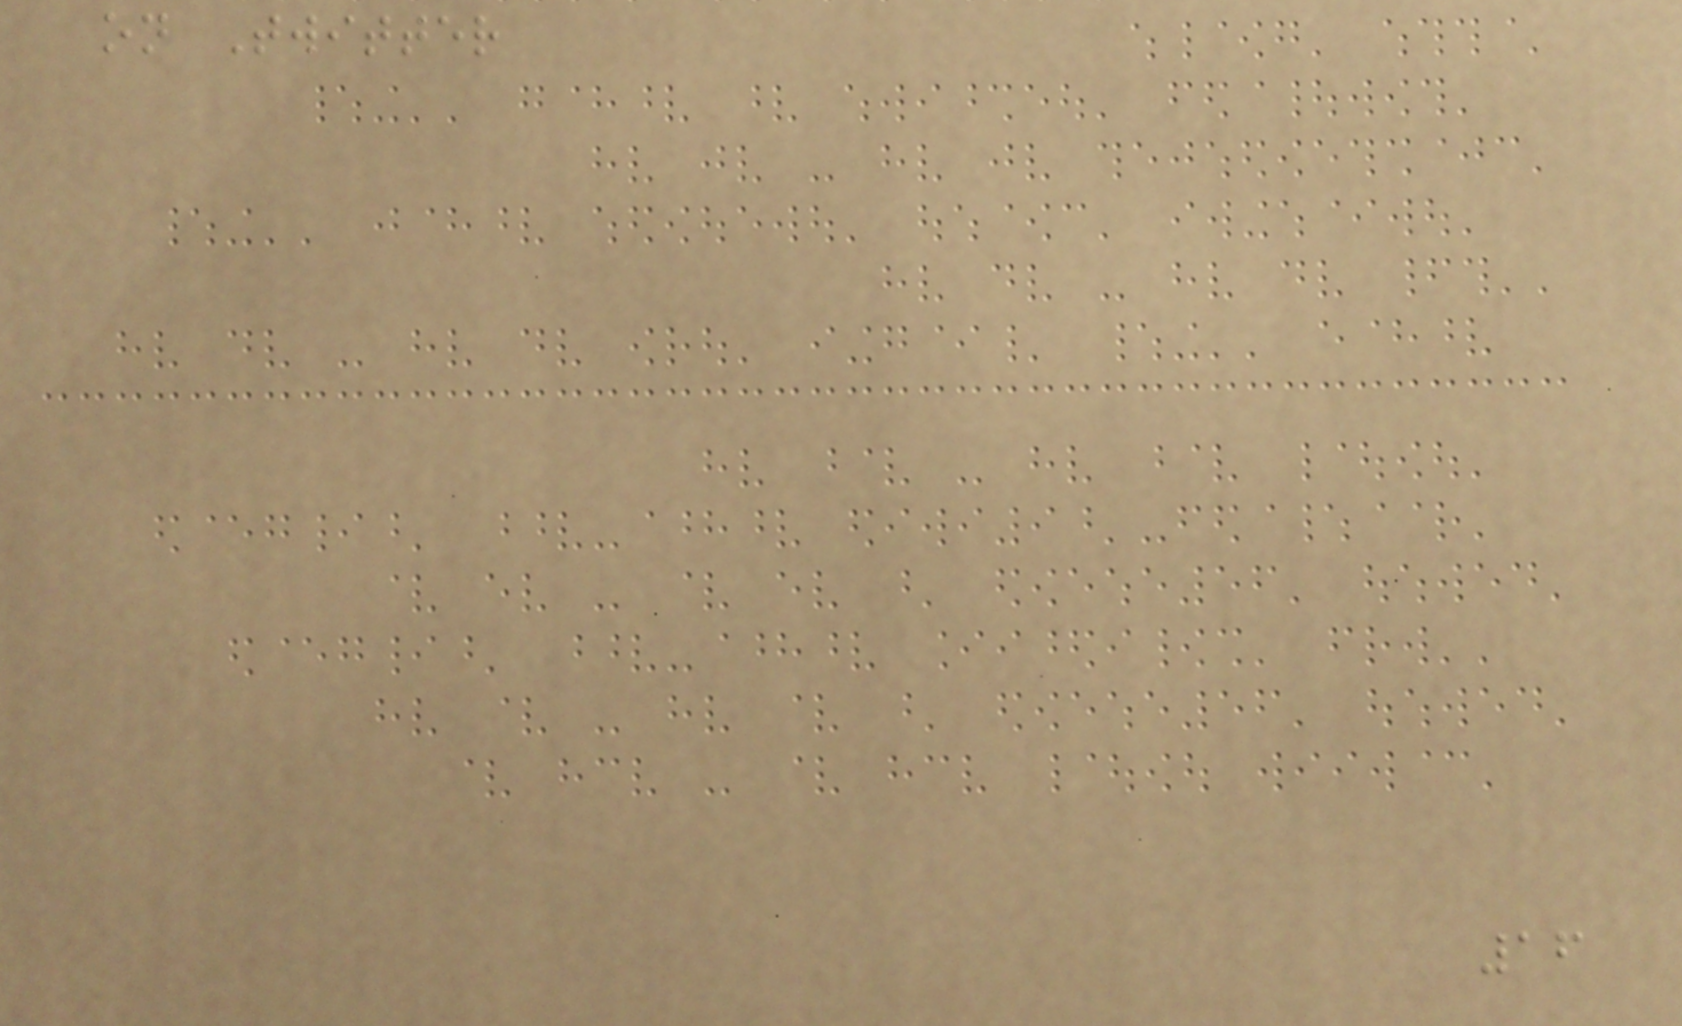on Twitter
16
